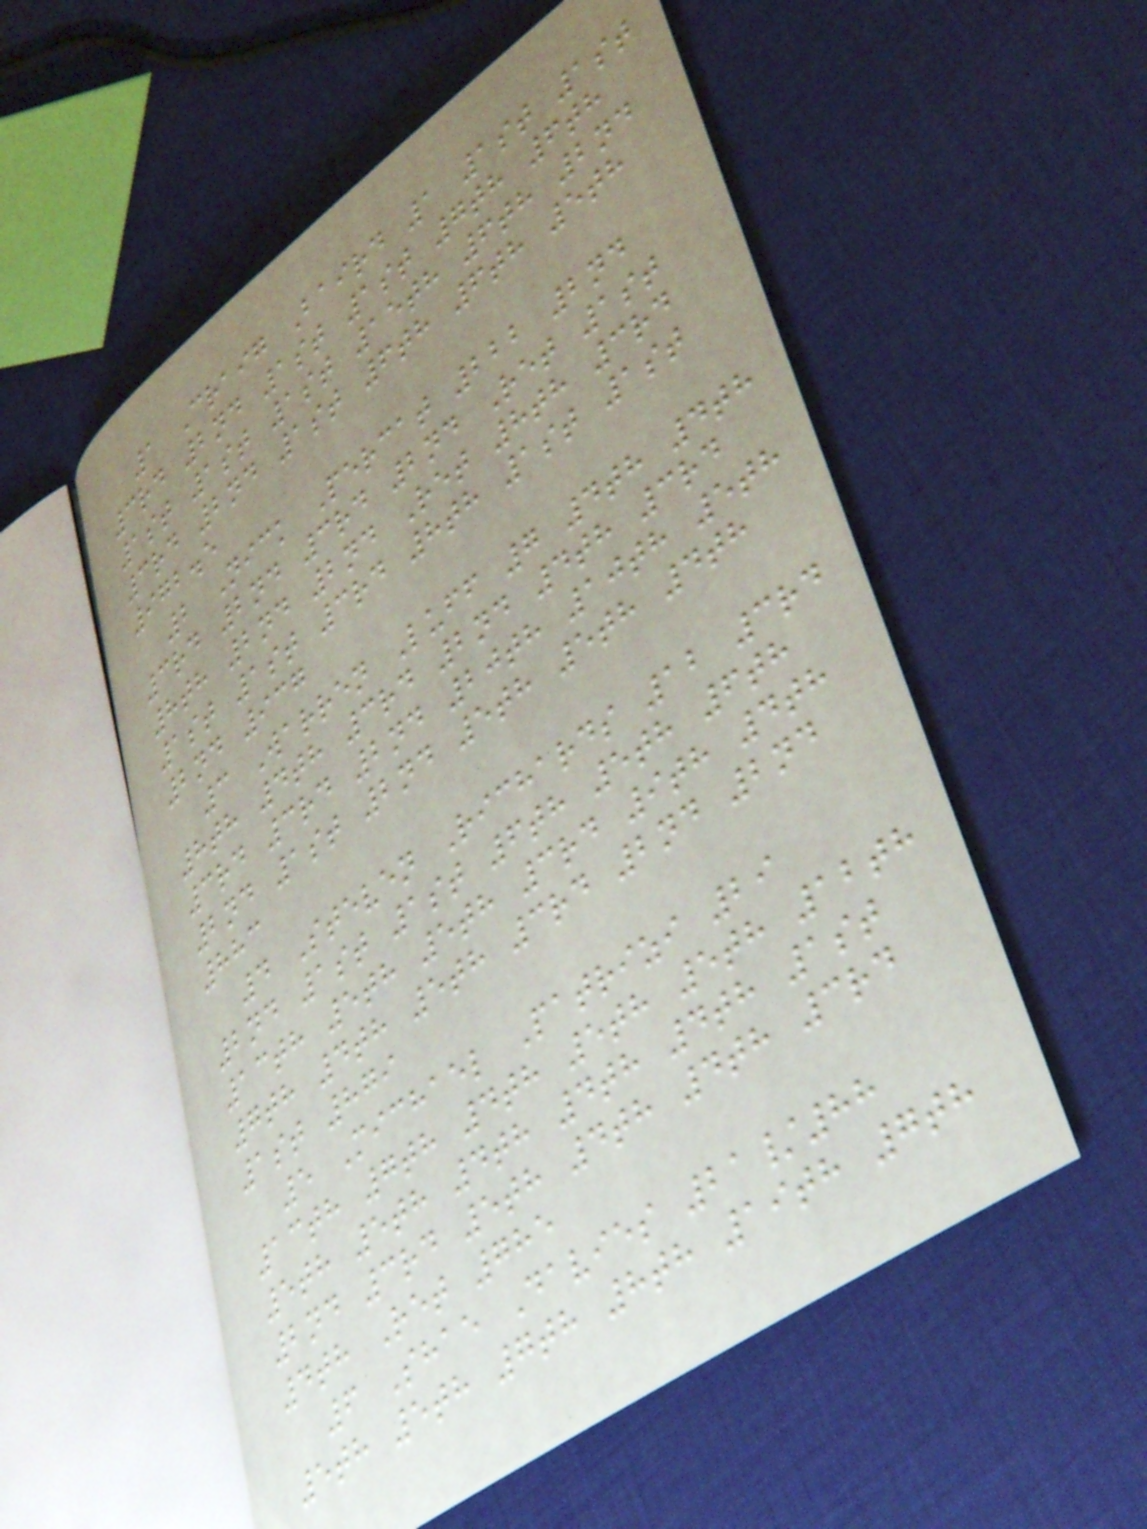1 Craig Baird 1 1st 1st
3rd 2nd 1st 1st 7th 6th
1st 1st 1st 15th 6th 2nd
3rd 2nd 1st 6th 6th 5th
972.5
2 Nick Percat 222 2nd
3rd 2nd 3rd 2nd Ret 1st
8th 2nd 2nd Ret 8th 3rd
1st 1st 3rd 8th 1st 1st
2nd 937
3 Warren Luff 7 4th 4th
8th 4th 3rd 2nd 4th 3rd
3rd 3rd 2nd 20th 10th 5th
2nd 1st 2nd 5th 5th 4th
883
4 Steven Richards 12 3rd
2nd 1st 1st 6th 5th 6th
13th 5th 5th 3rd 9th 4th
7th 4th 5th 3rd 2nd 2nd
1st 879
5 Michael Patrizi 29
13th 7th 4th 5th 5th 12th
5th 5th 4th 4th 4th 1st
2nd 3rd 5th 4th 4th 3rd
4th Ret 785
6 Shae Davies 21/88
5th 5th 7th 8th 19th 7th
